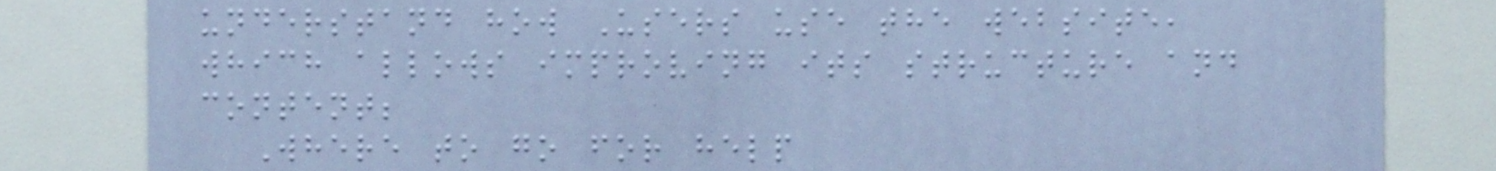understand how Users use the website,
which allows improving its structure and
content;
Where to go for help
